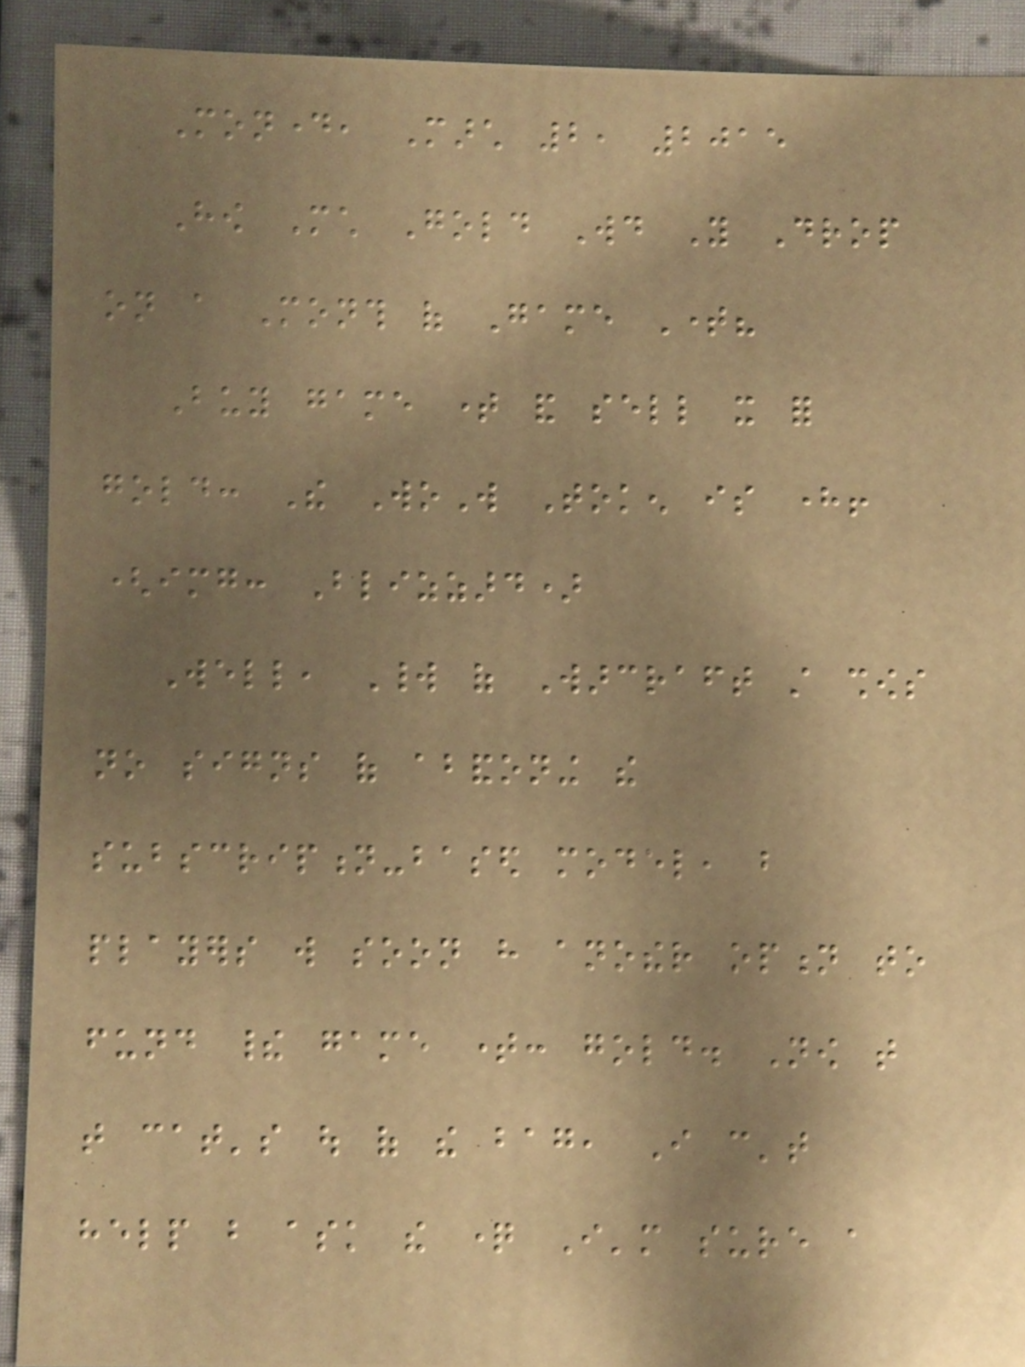Monday, March 2, 2015
How Much Gold Would You Drop
on a Month of Game Time?
Buy game time and sell it for
gold: The WoW Token is here!
(img: Blizzard)
Well, World of Warcraft still shows
no signs of abandoning the
subscription-based model, but
players will soon have another option to
fund their game time: gold. Now that
that cat's out of the bag, I can't
help but ask the question I'm sure a
